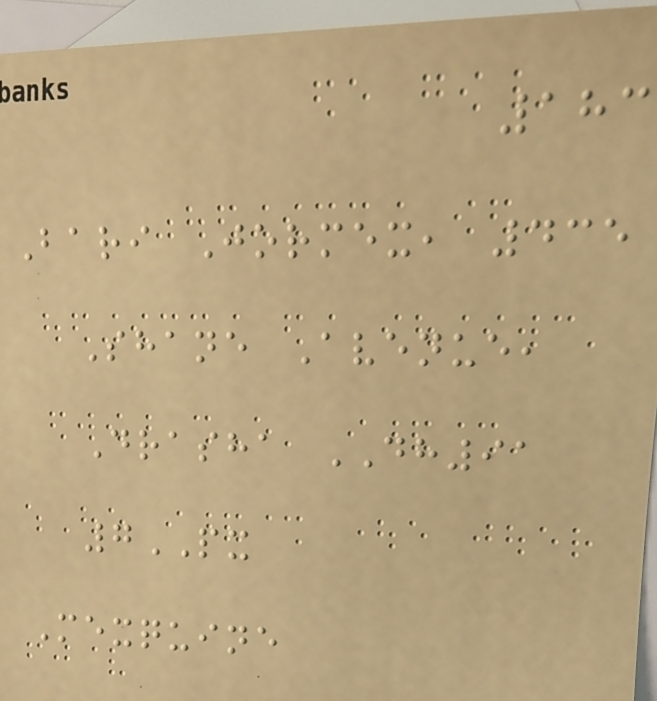183
Bari Jormex, 435
Shane Avenue,
Drasha DH91
7PX
Mexquine
